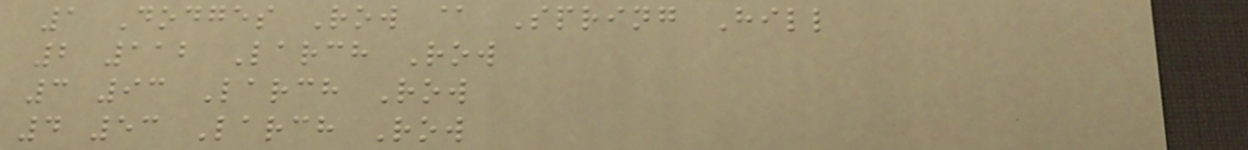1 Dodges Row @ Spring Hill
2 112 Larch Row
3 93 Larch Row
4 53 Larch Row
